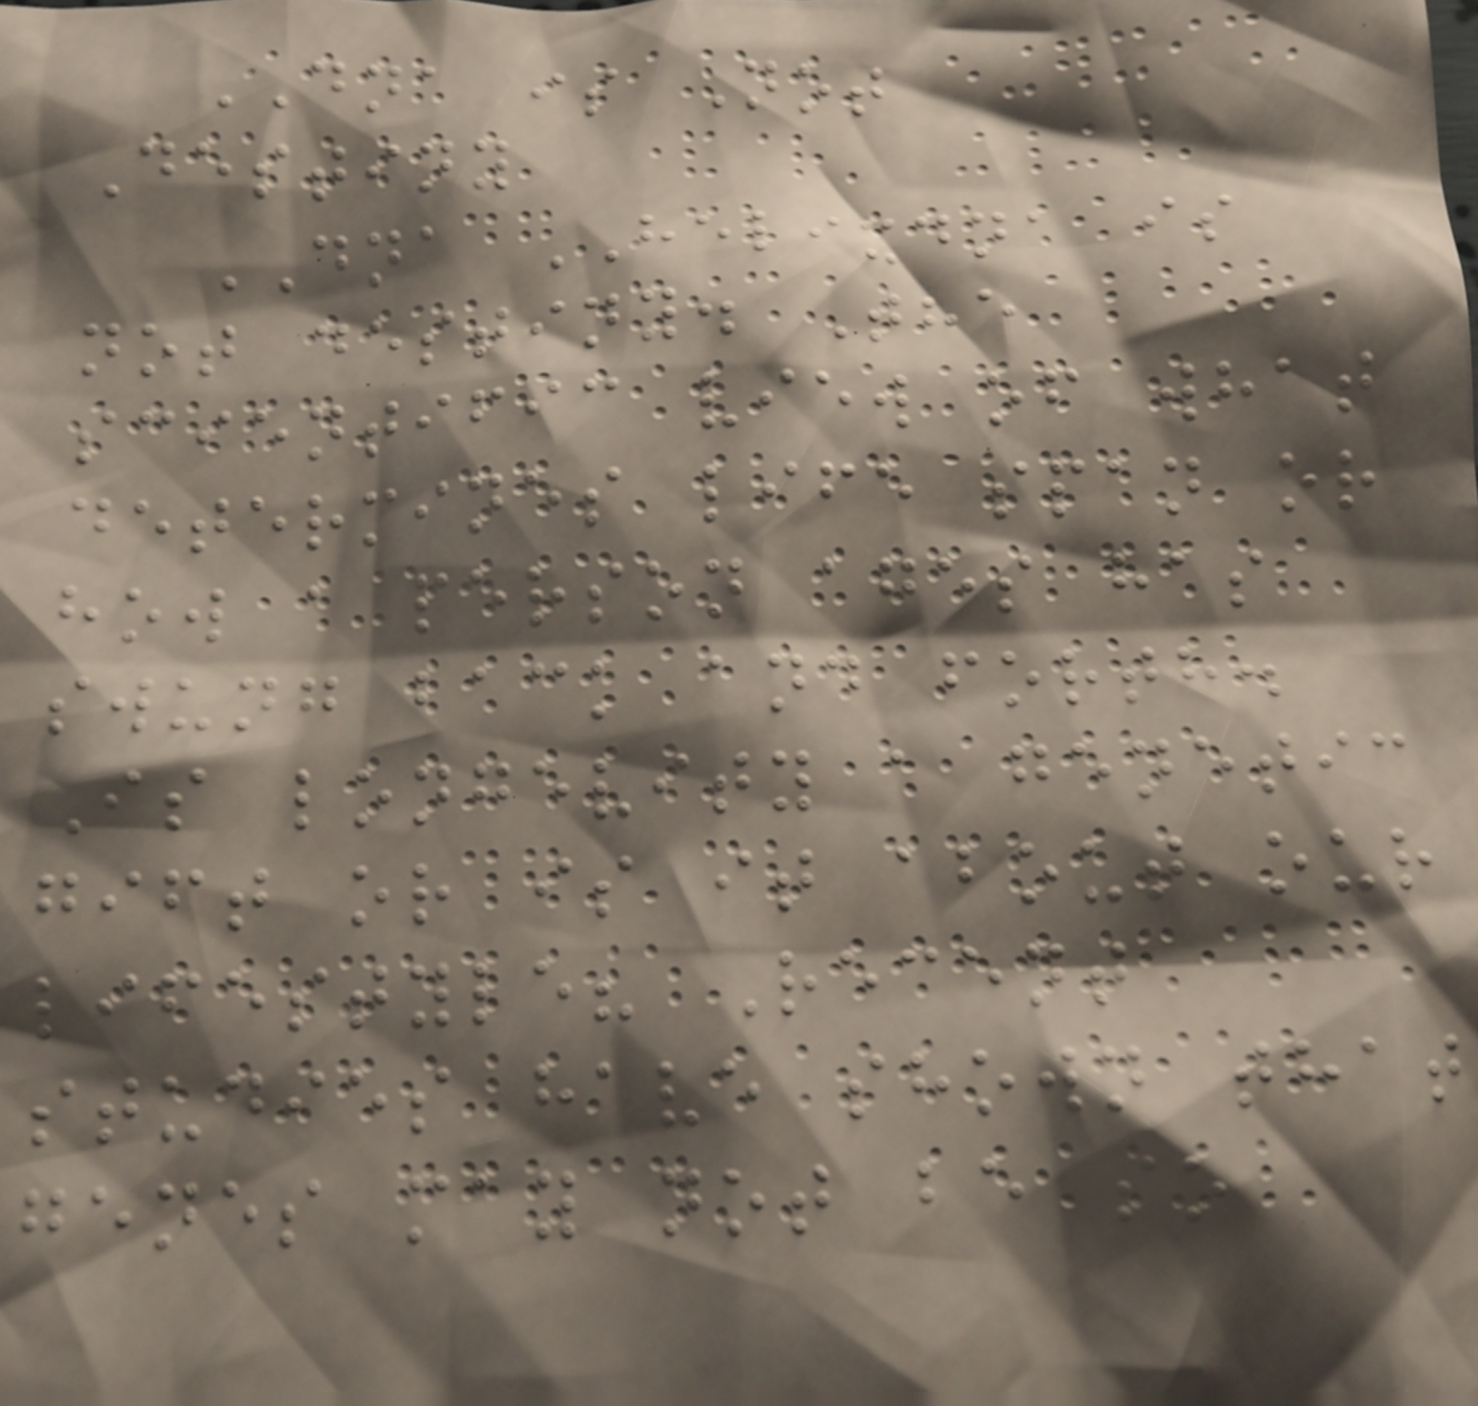DNA is Not
Destiny
DNA HELIXDNA is
not destiny. The
scientific view of what
determines life span or
how a person ages has
swung back and forth.
Is longevity a genetic
gift or is it about our
lifestyle? Recent
studies have shown that
genes may not be so
